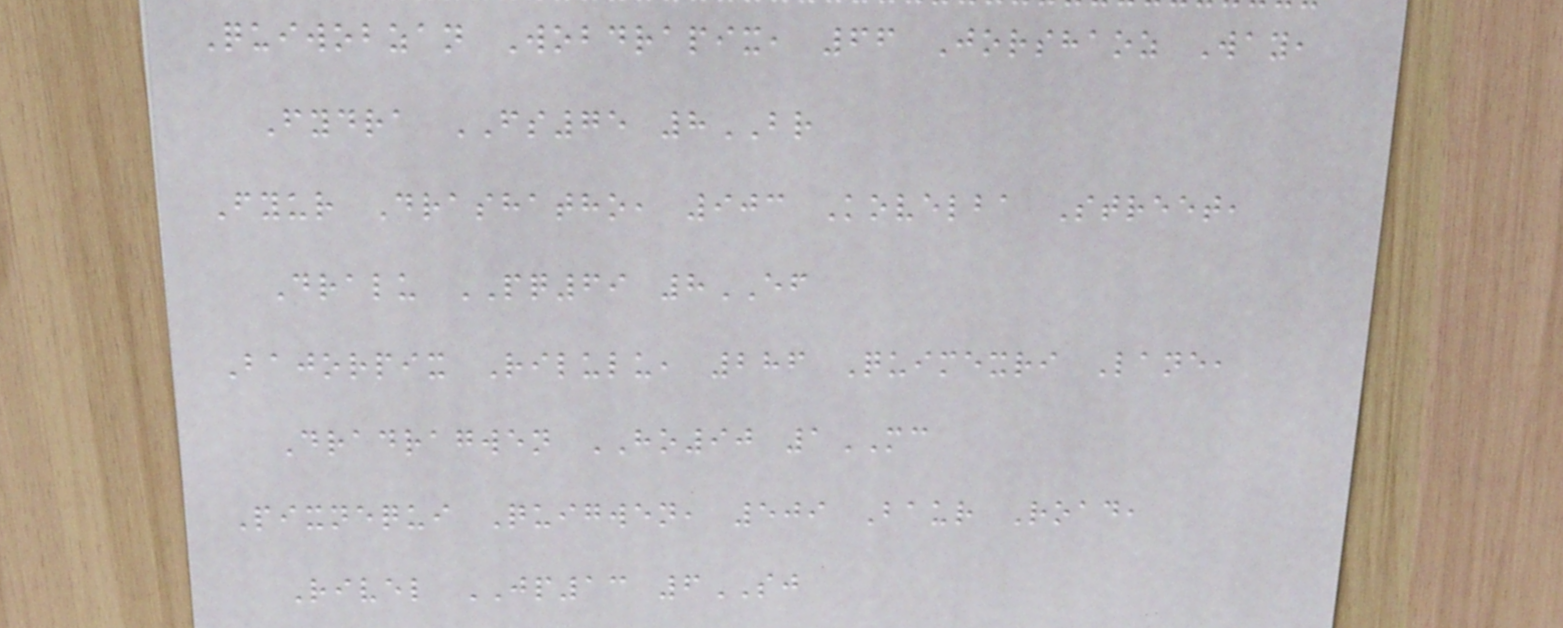Quiwobzan Wobdrapix, 66 Jorshaoz Way,
Fydra FS75 8BR
Fyur Drashatho, 903 Kovelba Street,
Dralu PQ69 8EF
Bajorpix Rilulu, 286 Quimexri Lane,
Dradragwen HO90 1MC
Pixnequi Quigwen, 509 Baur Road,
Rivel JP13 6SJ
